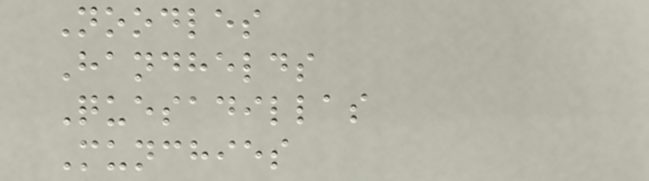Noodles
Handhelds
Quesadillas
Munchies
